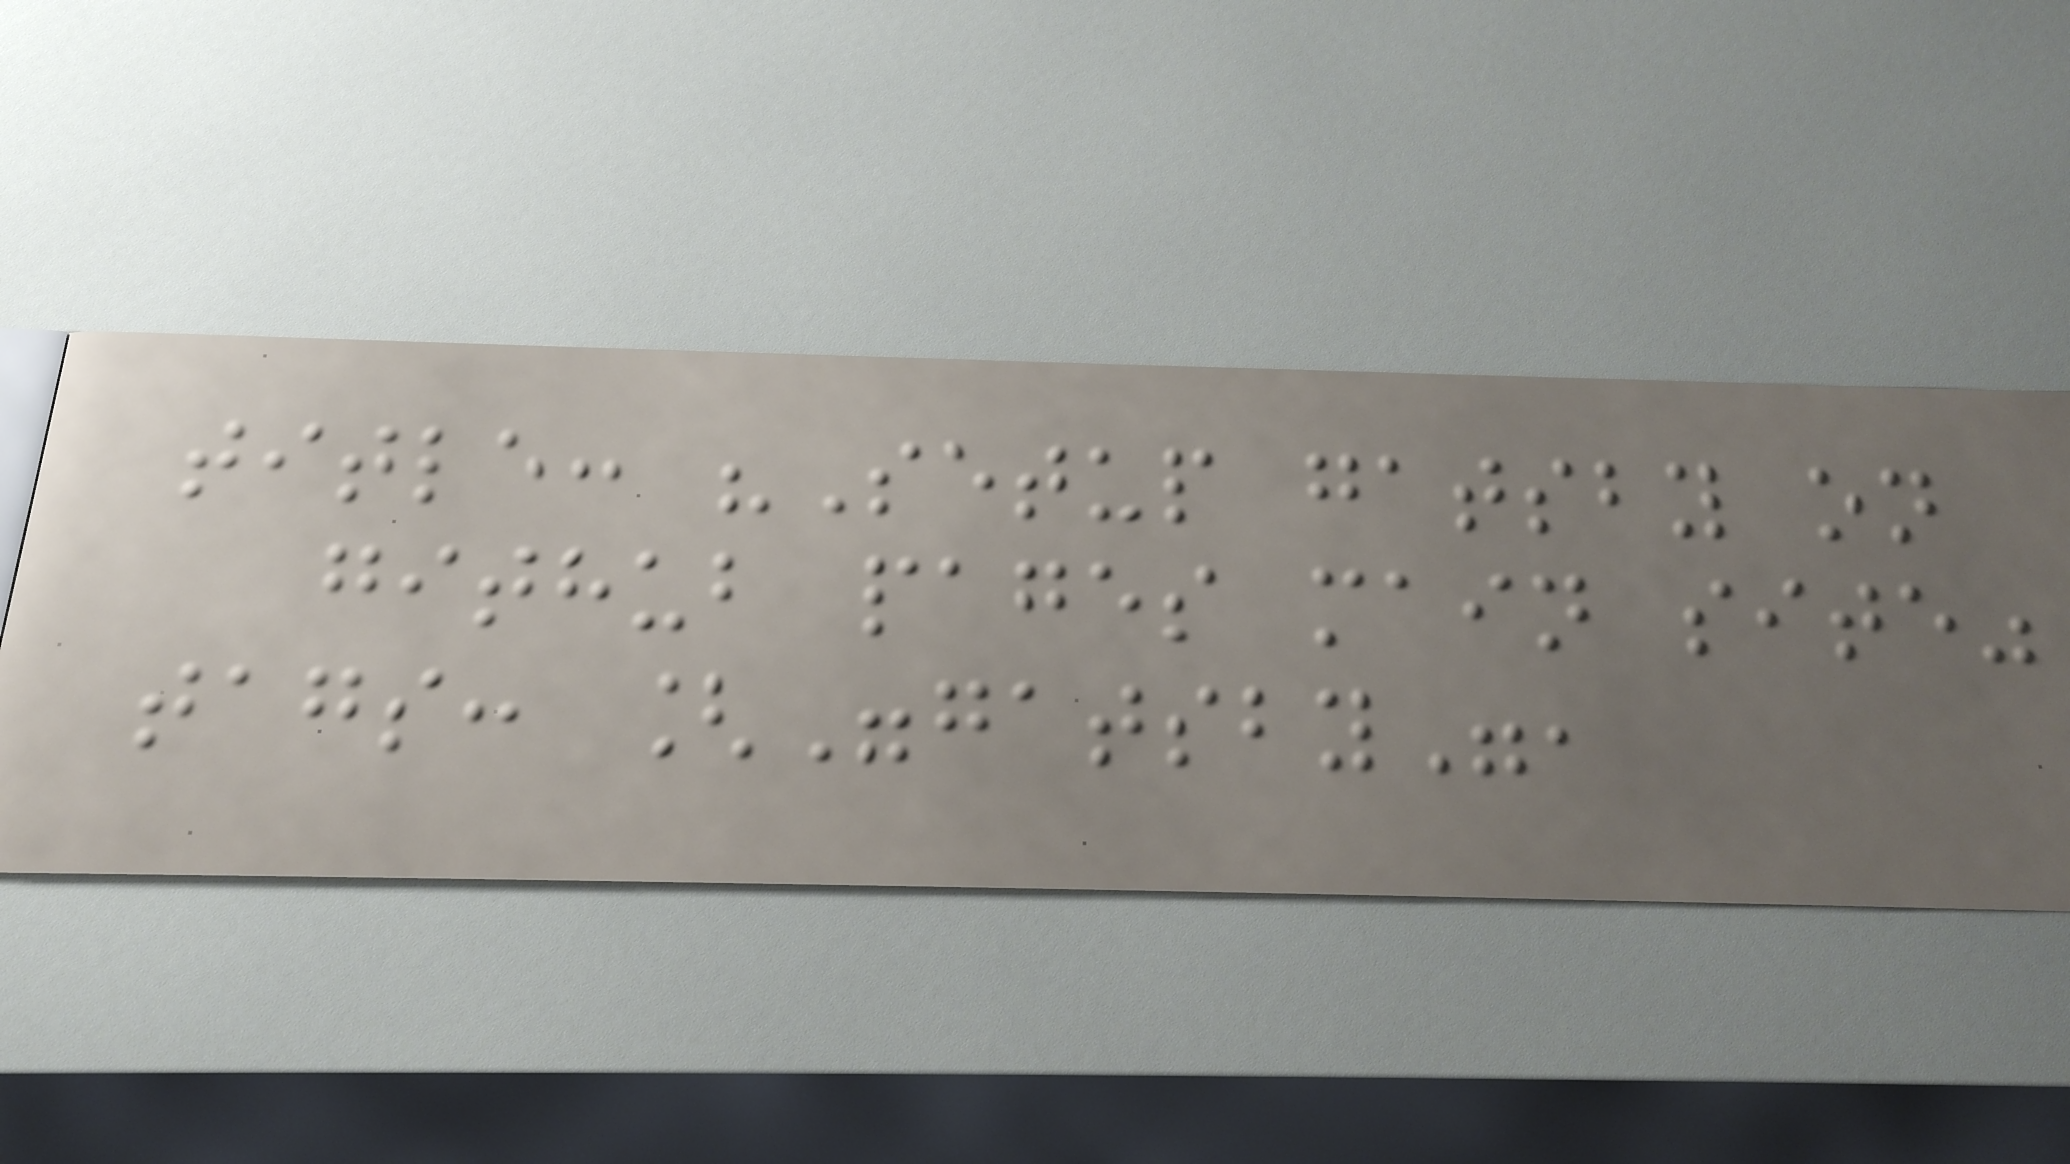title: "Setup gatsby on
github pages main site"
tags: ["gatsby",
